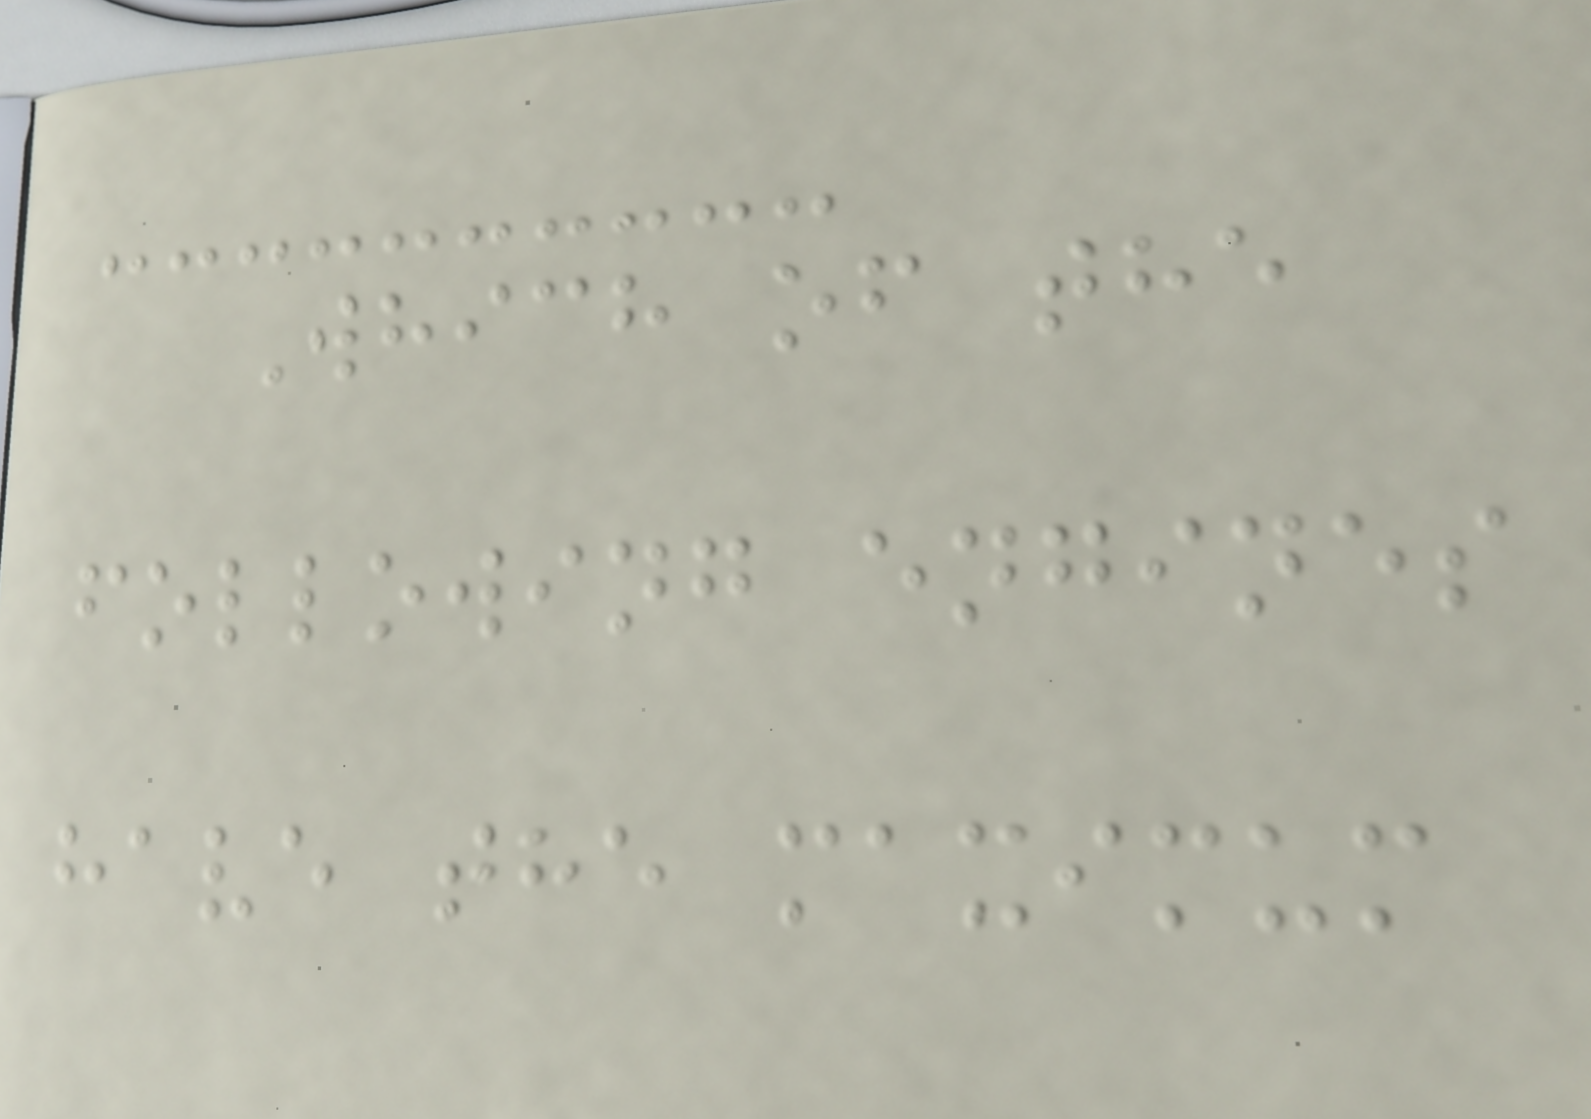Which of the
following engines
have the maximum
